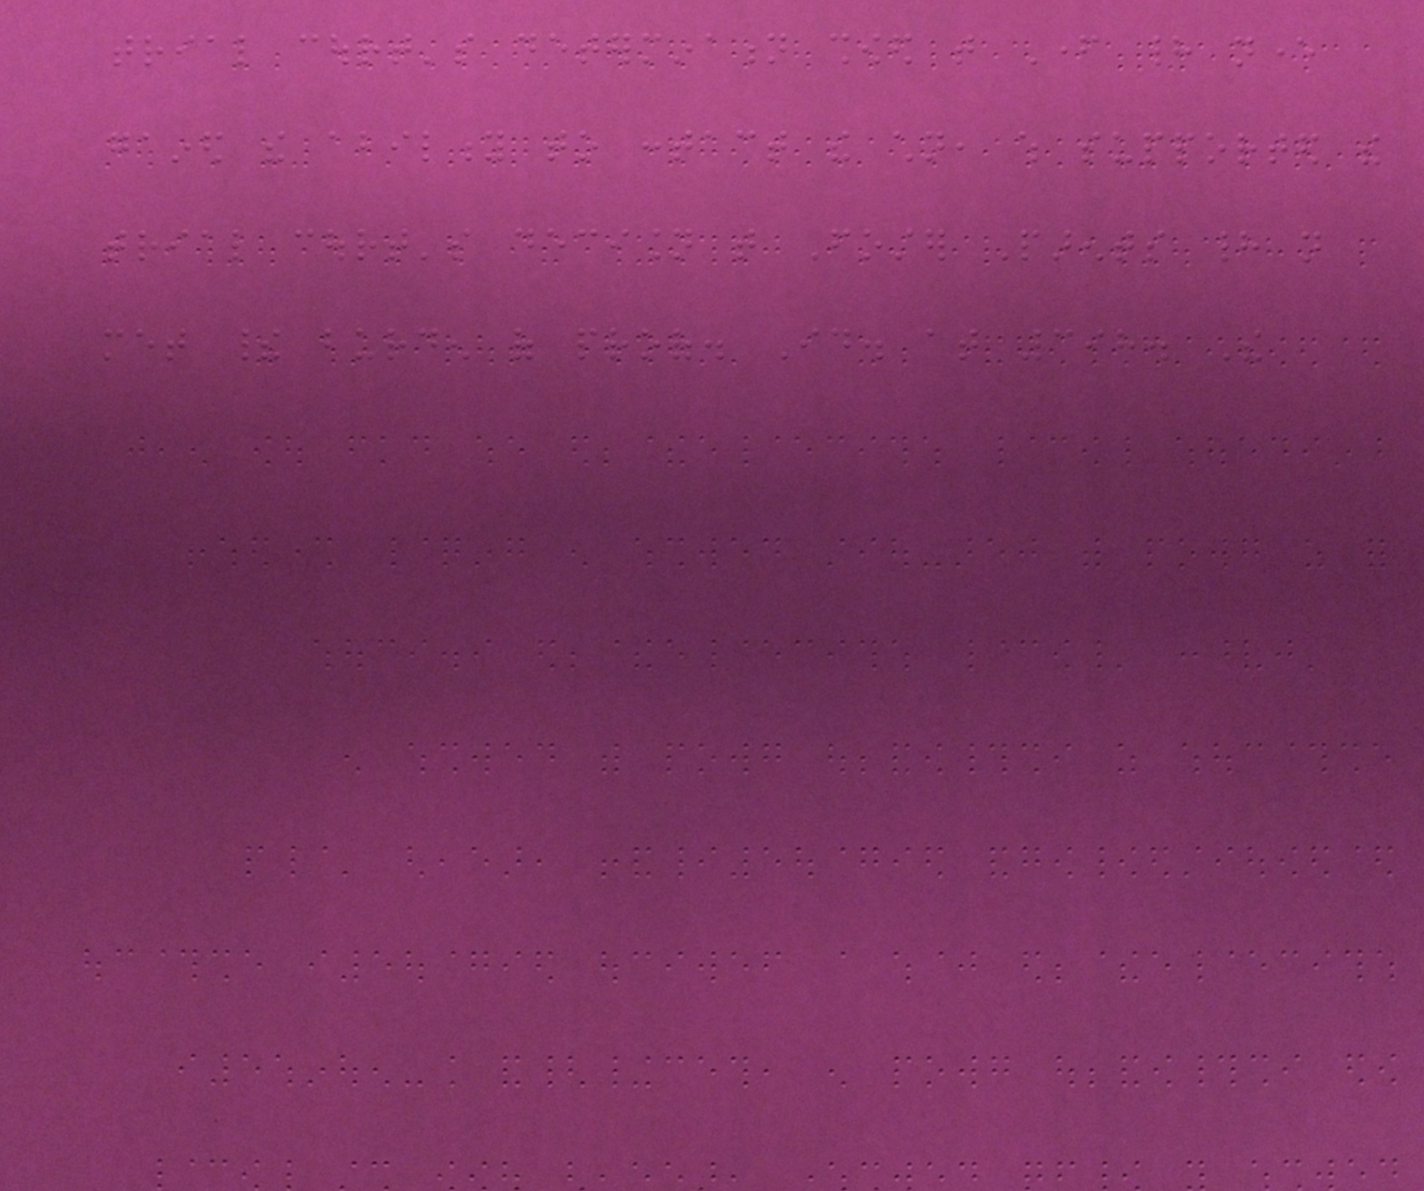trial court's determination showed that Father had never
gained the ability to contact the children, which supported the
trial court's decision that Foster Parents had not
met their burden of proof. Id. at 398. The
